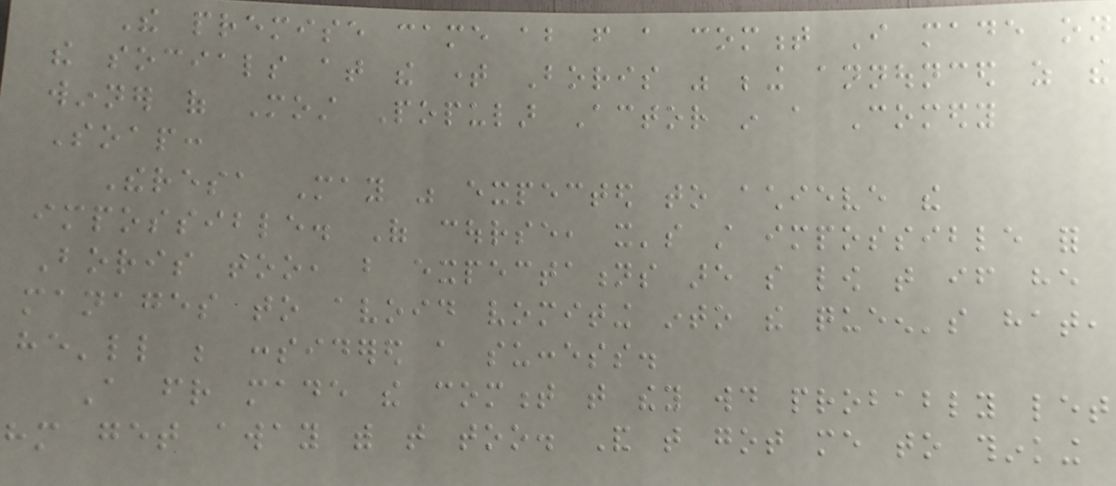The premise came about from a comment I made on
the socials at the time Boris was being announced as the
winner of Most Popular Actor in a Comedy
Soap:
Theresa May was expected to achieve the
impossible. Of course, it's still impossible for
Boris too, but expectations are so low that if he
manages to avoid vomiting into the queen's hat,
he'll be considered a success.
A friend made the comment that they would probably let
him get away with that too. And that got me to thinking
